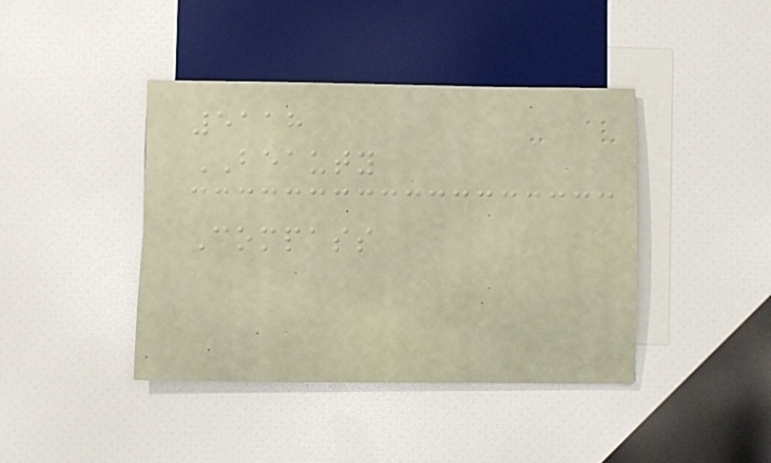5118
BEAUTY
Compass
